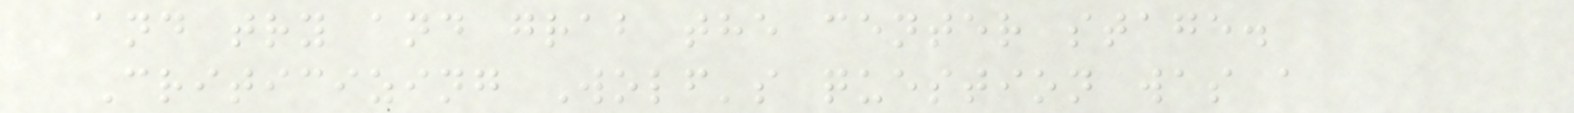and try and grab the center stage.
Criticizing Wolf's question was a
